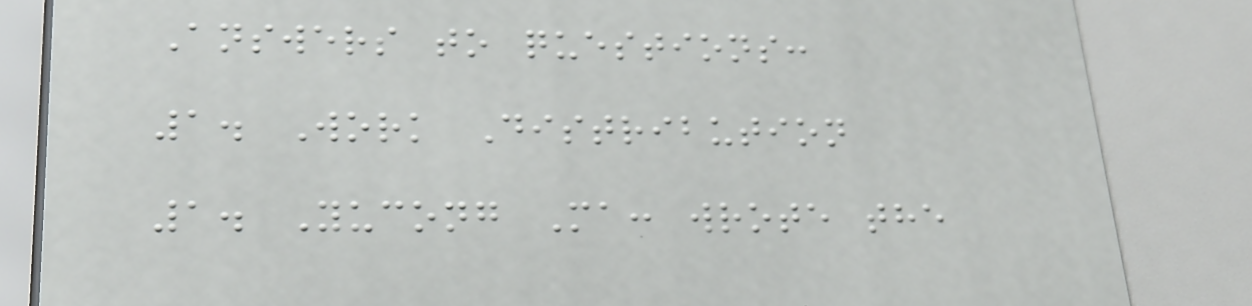Answers to questions:
1. Work Distribution
1. Yucong Ma: wrote the
